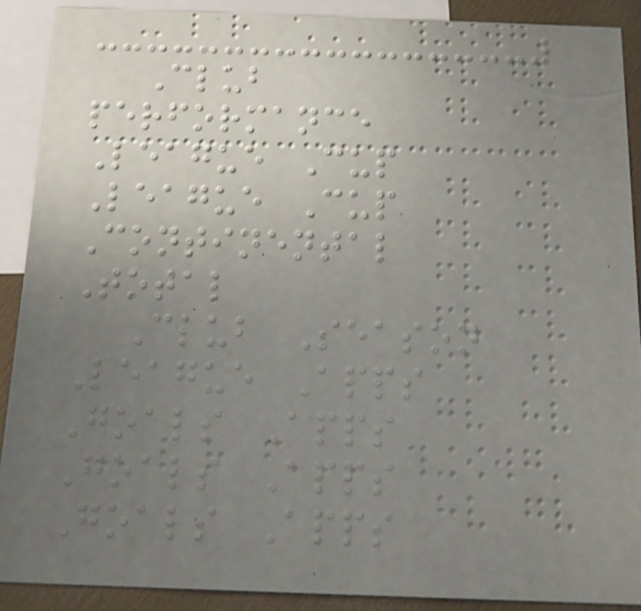Club
performance
League Cup
League Cup
Continental
Total
Club Season
League Apps
Goals Apps
Goals Apps
Goals Apps
